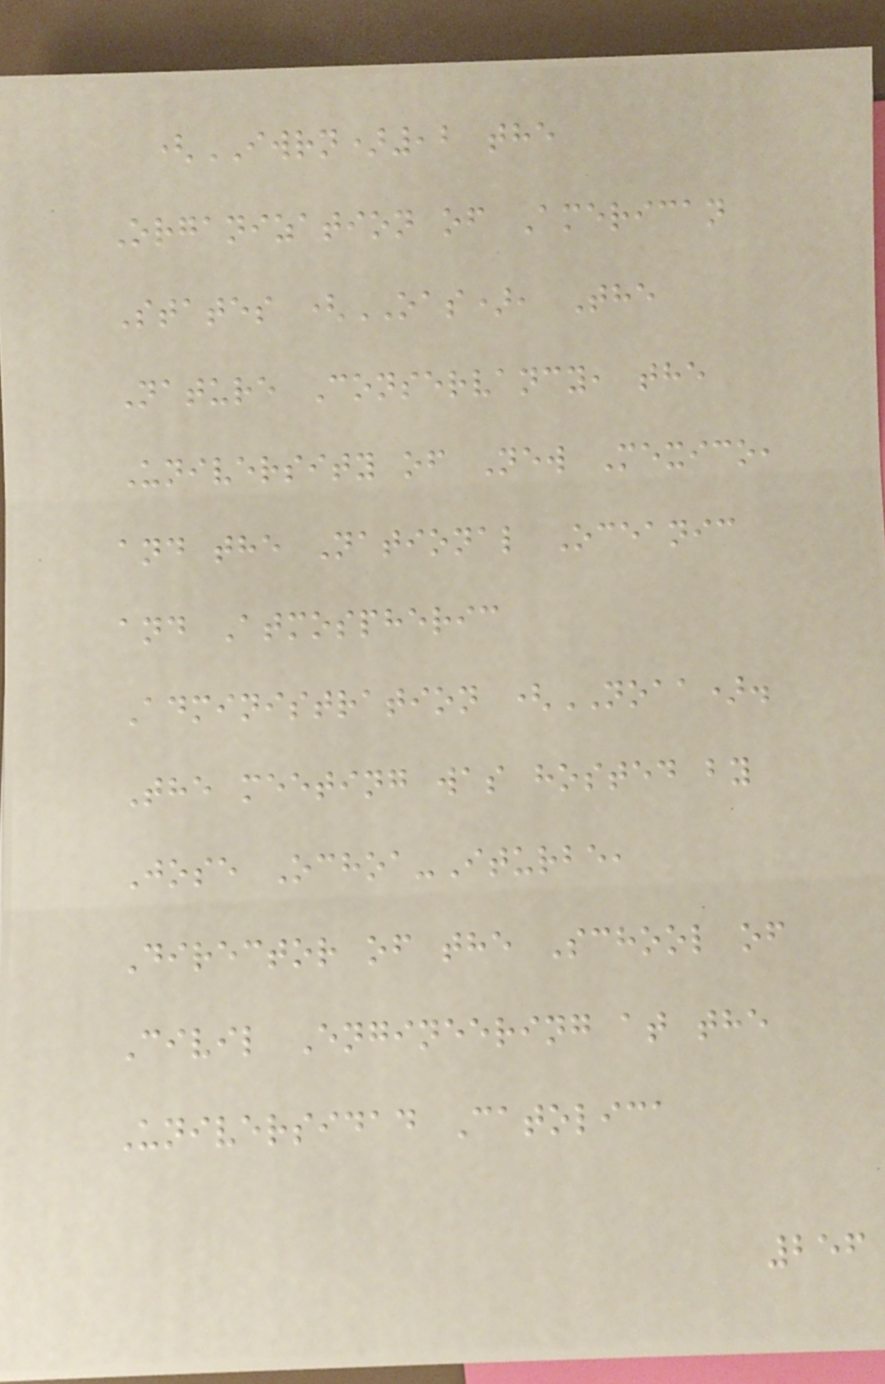(IWRN),2 the
Organization of American
States (OAS), The
Nature Conservancy, the
University of New Mexico,
and the National Oceanic
and Atmospheric
Administration (NOAA).
The meeting was hosted by
Jose Ochoa-Iturbe,
Director of the School of
Civil Engineering at the
Universidad Catolica
256
